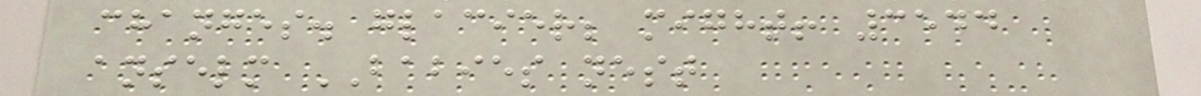changes. glacier; might! 3544
anselm BABIES nest
